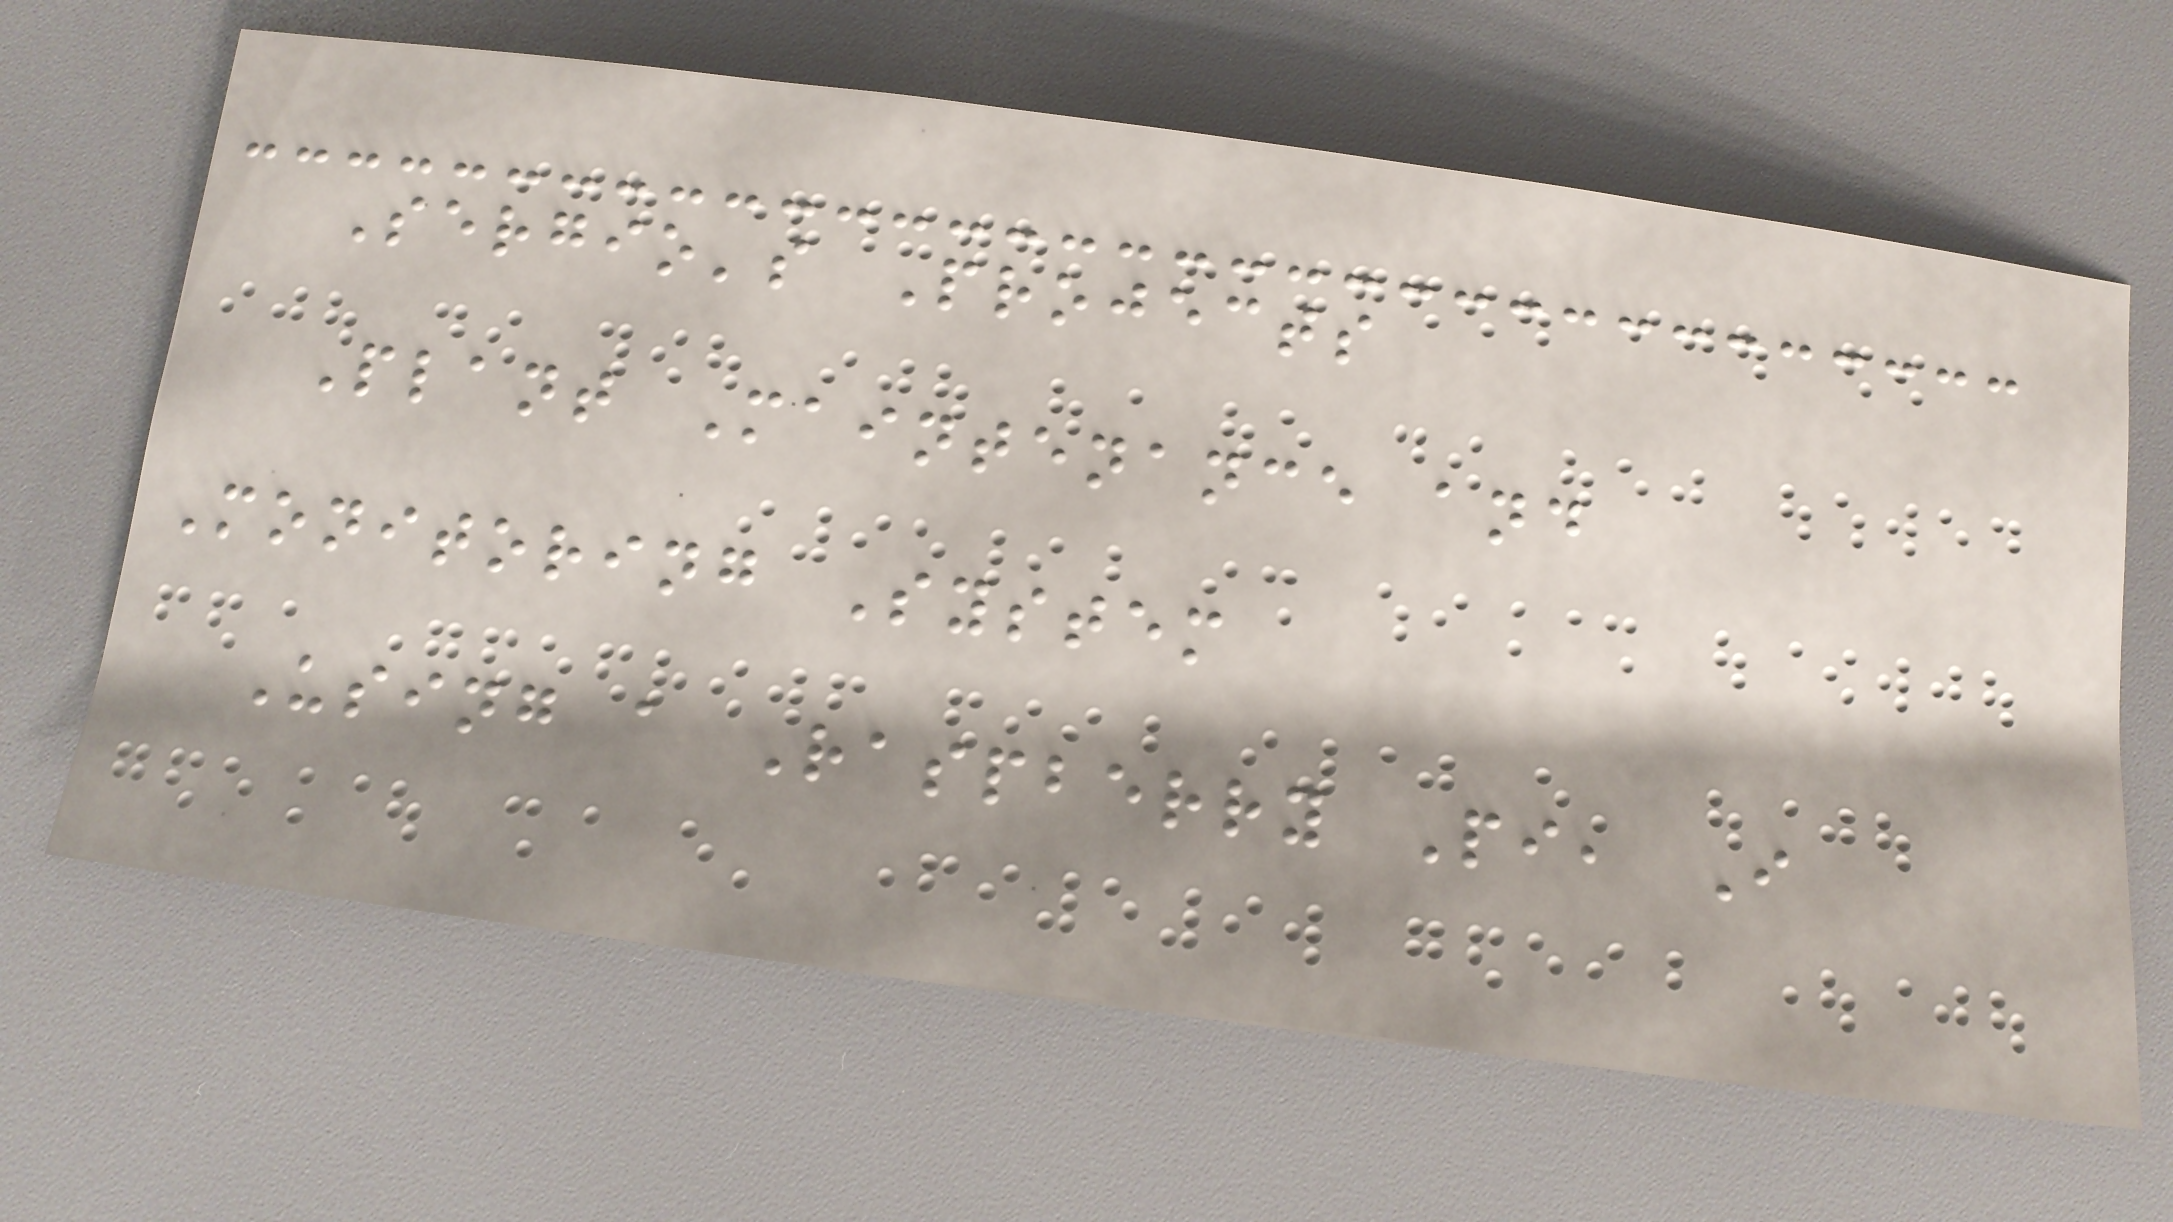Sergio's Projects
Plant Maintenance and
Monitoring System
Using a Raspberry Pi, I
